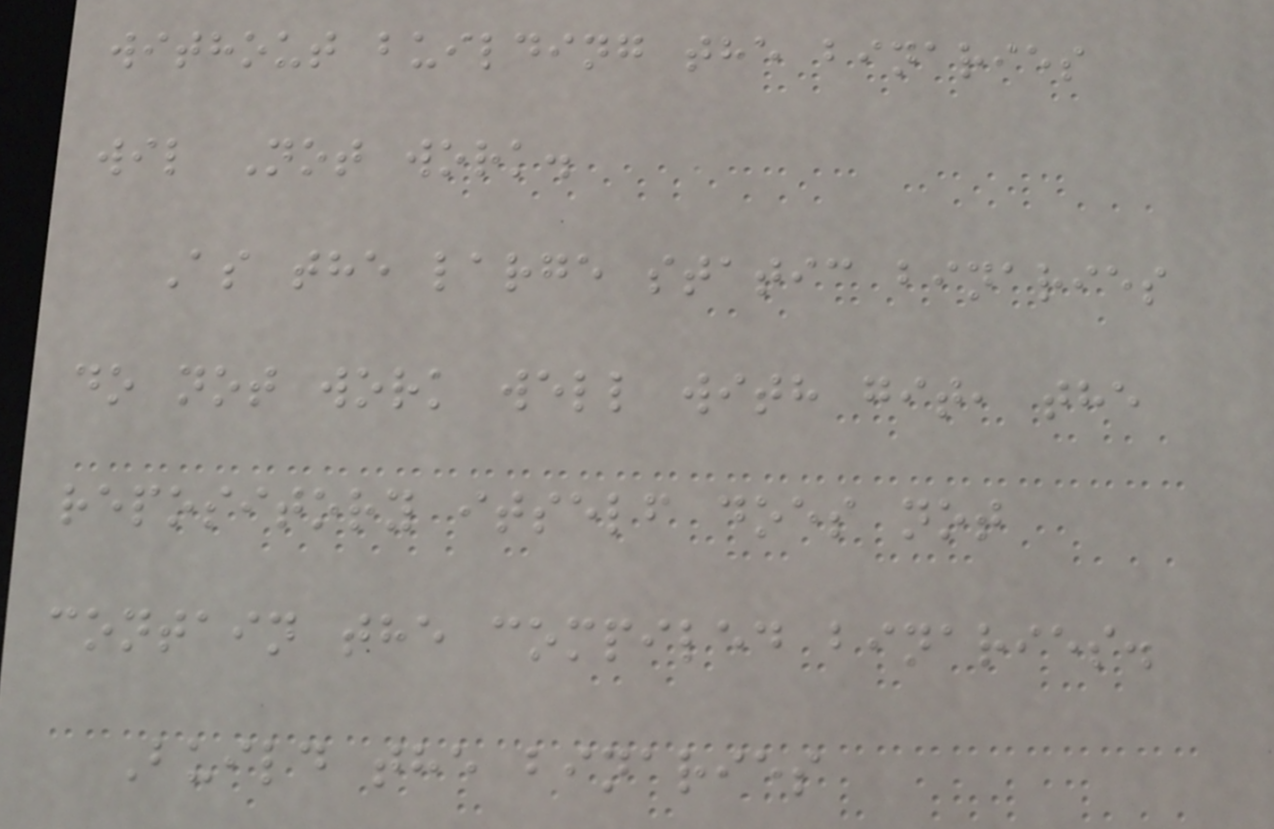without building the binaries
wil Not work.
As the large static binaries
do not work well with git, the
repository itself does not
contain the compiled binaries.
Build the binaries
